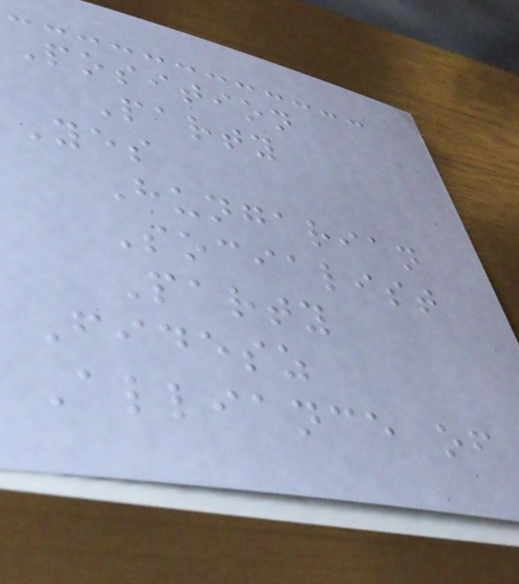Position
Party
Yes
Hungarian
Socialist
Party
Fidesz
Alliance of
